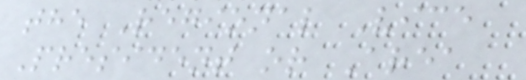the Regional Vice
President or Area
